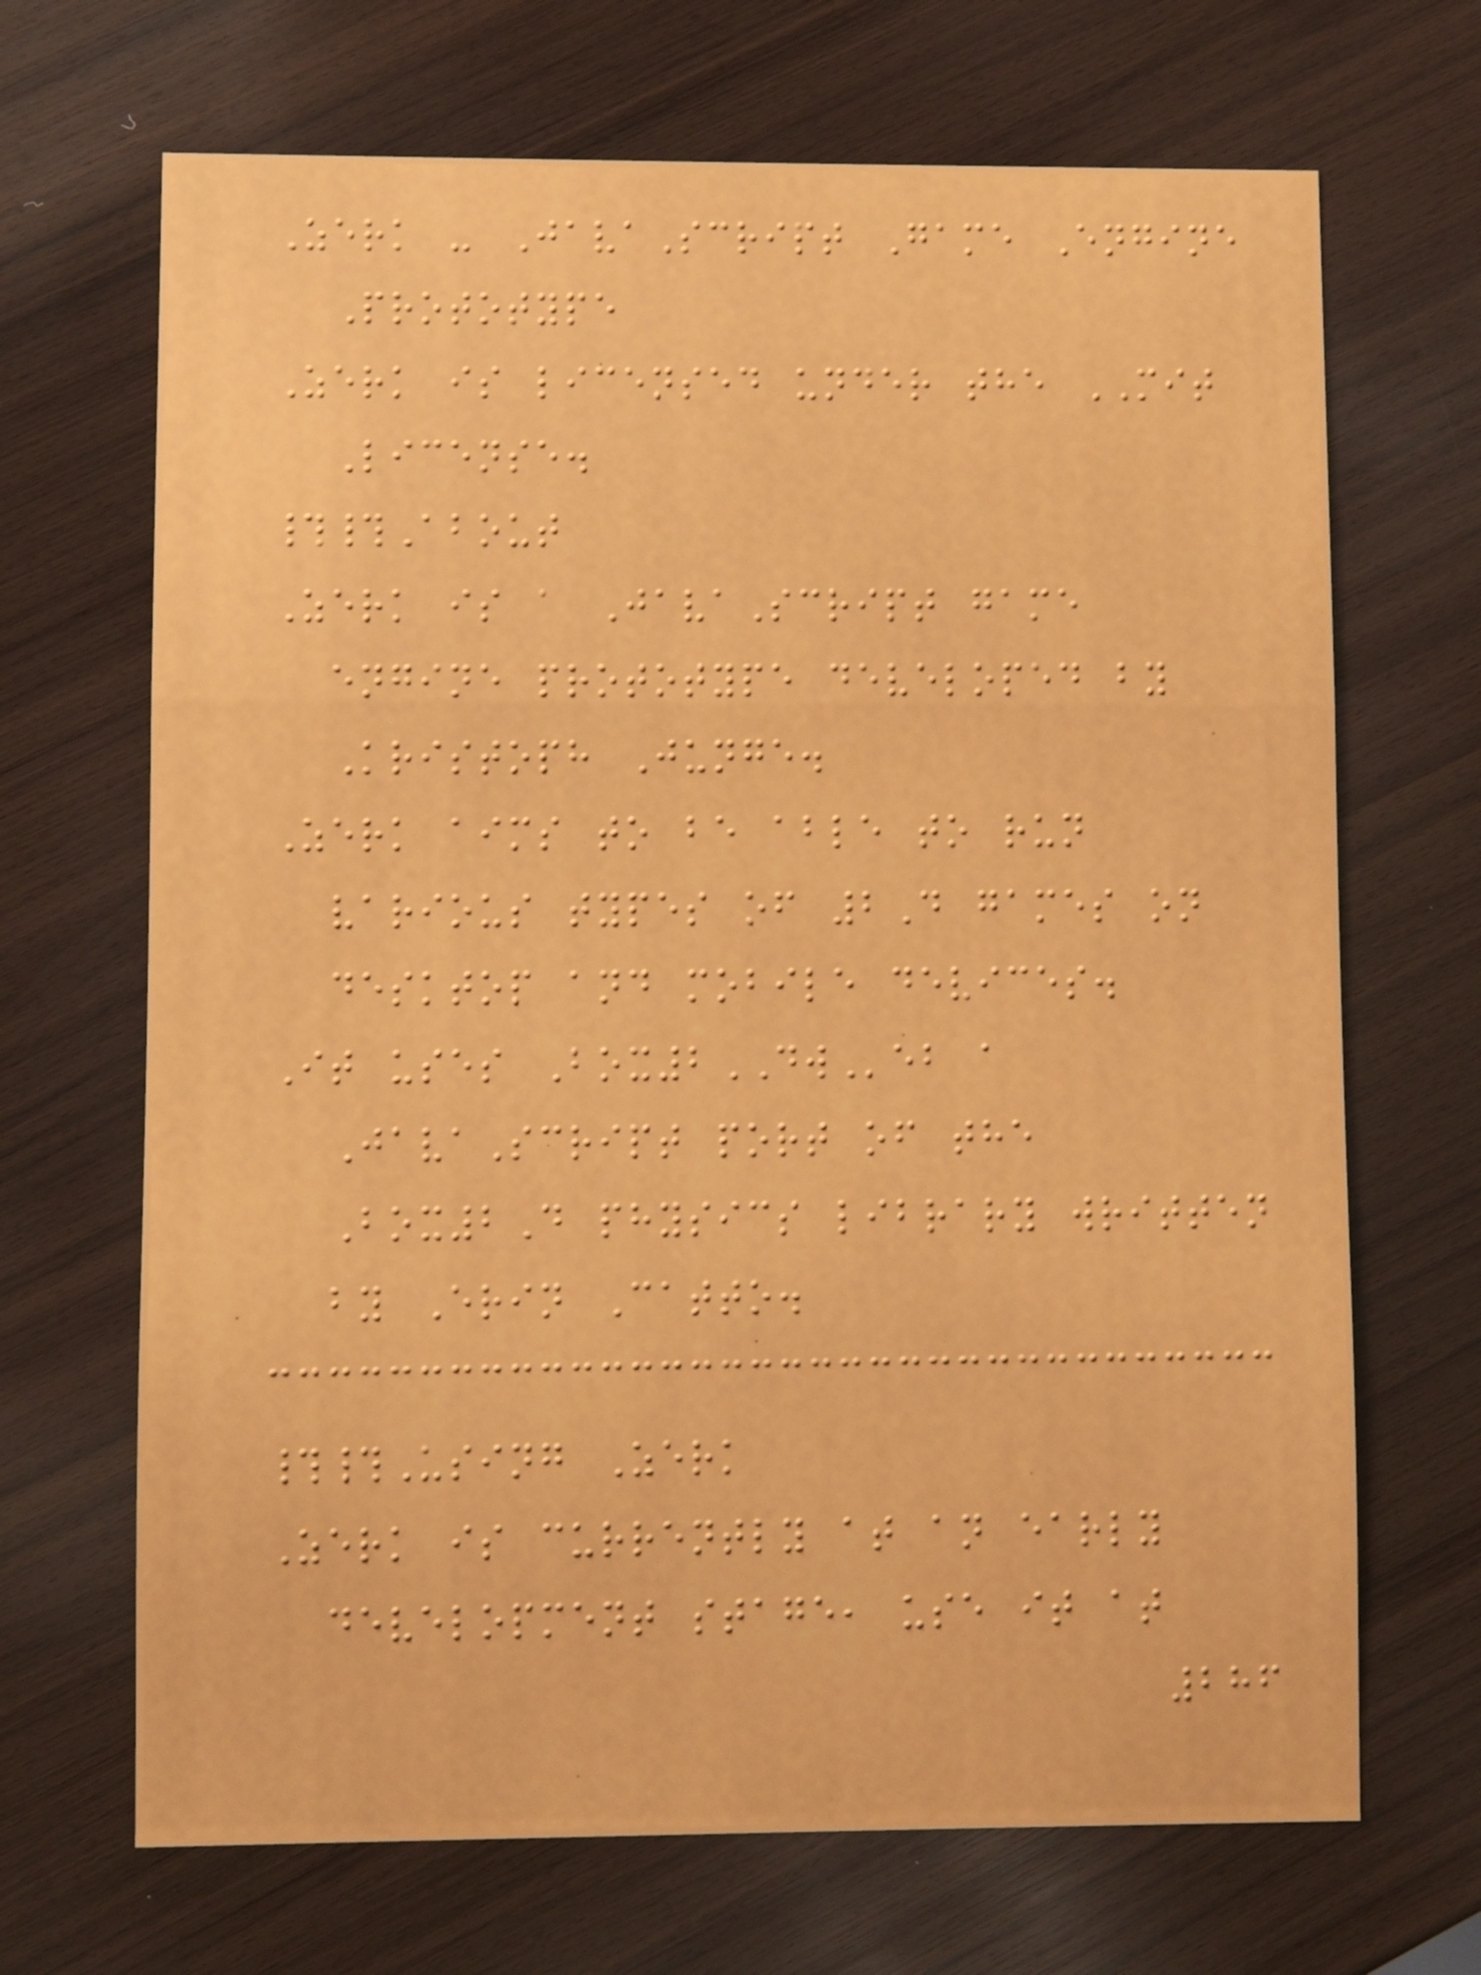Zerk - JavaScript Game Engine
Prototype
Zerk is licensed under the MIT
License.
##About
Zerk is a JavaScript game
engine prototype developed by
Kristoph Junge.
Zerk aims to be able to run
various types of 2D games on
desktop and mobile devices.
It uses Box2DWeb a
JavaScript port of the
Box2D physics library written
by Erin Catto.
##Using Zerk
Zerk is currently at an early
development stage, use it at
286
